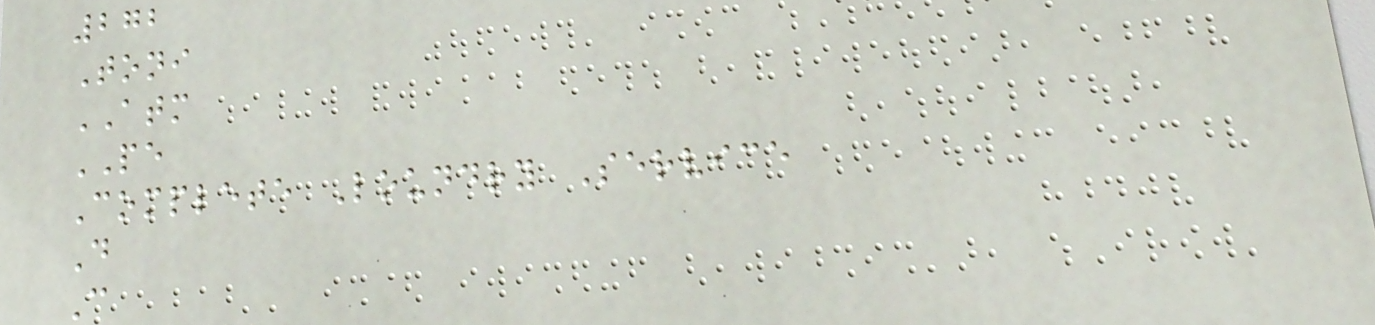272
Toni
ATM
PE
Complete Loundry Service
D
C
